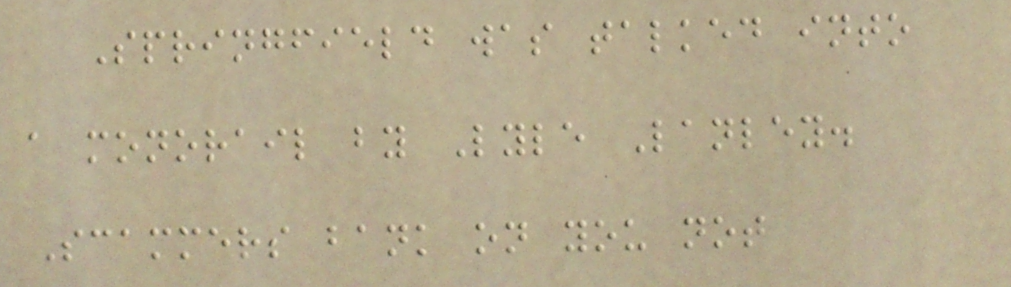Springfield was talked into
a monorail by Lyle Lanley.
Scammers bank on you not
